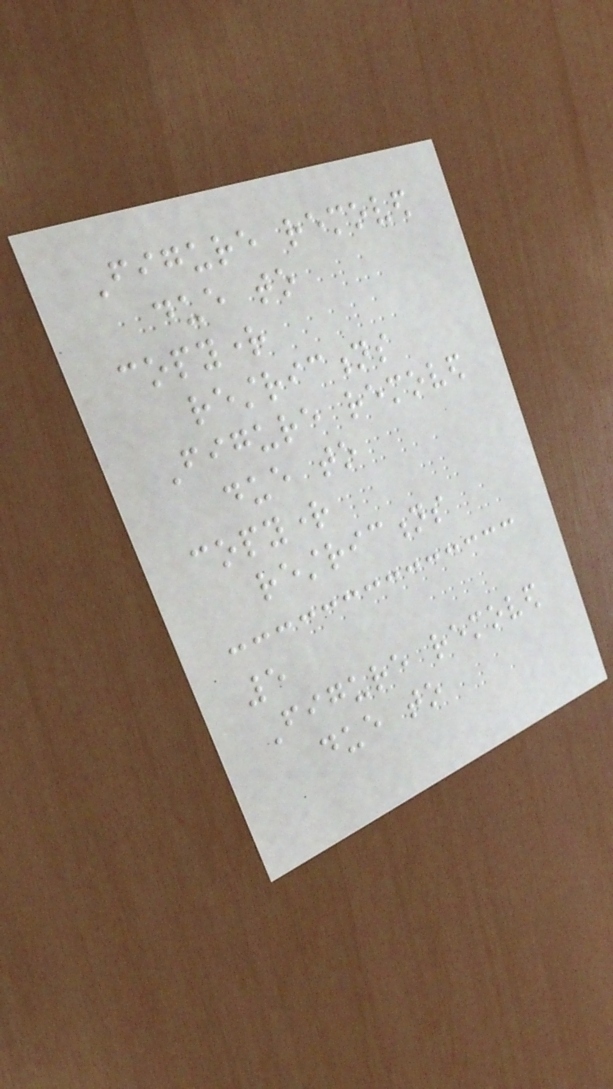Figure removed
due to
copyright
restrictions
Figure removed
due to
copyright
restrictions
5
Figure removed
due to
